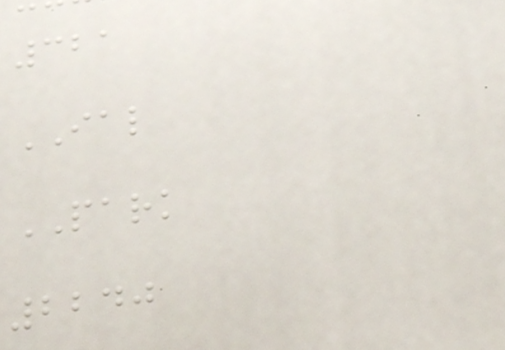321
IAL
PARK
2240
